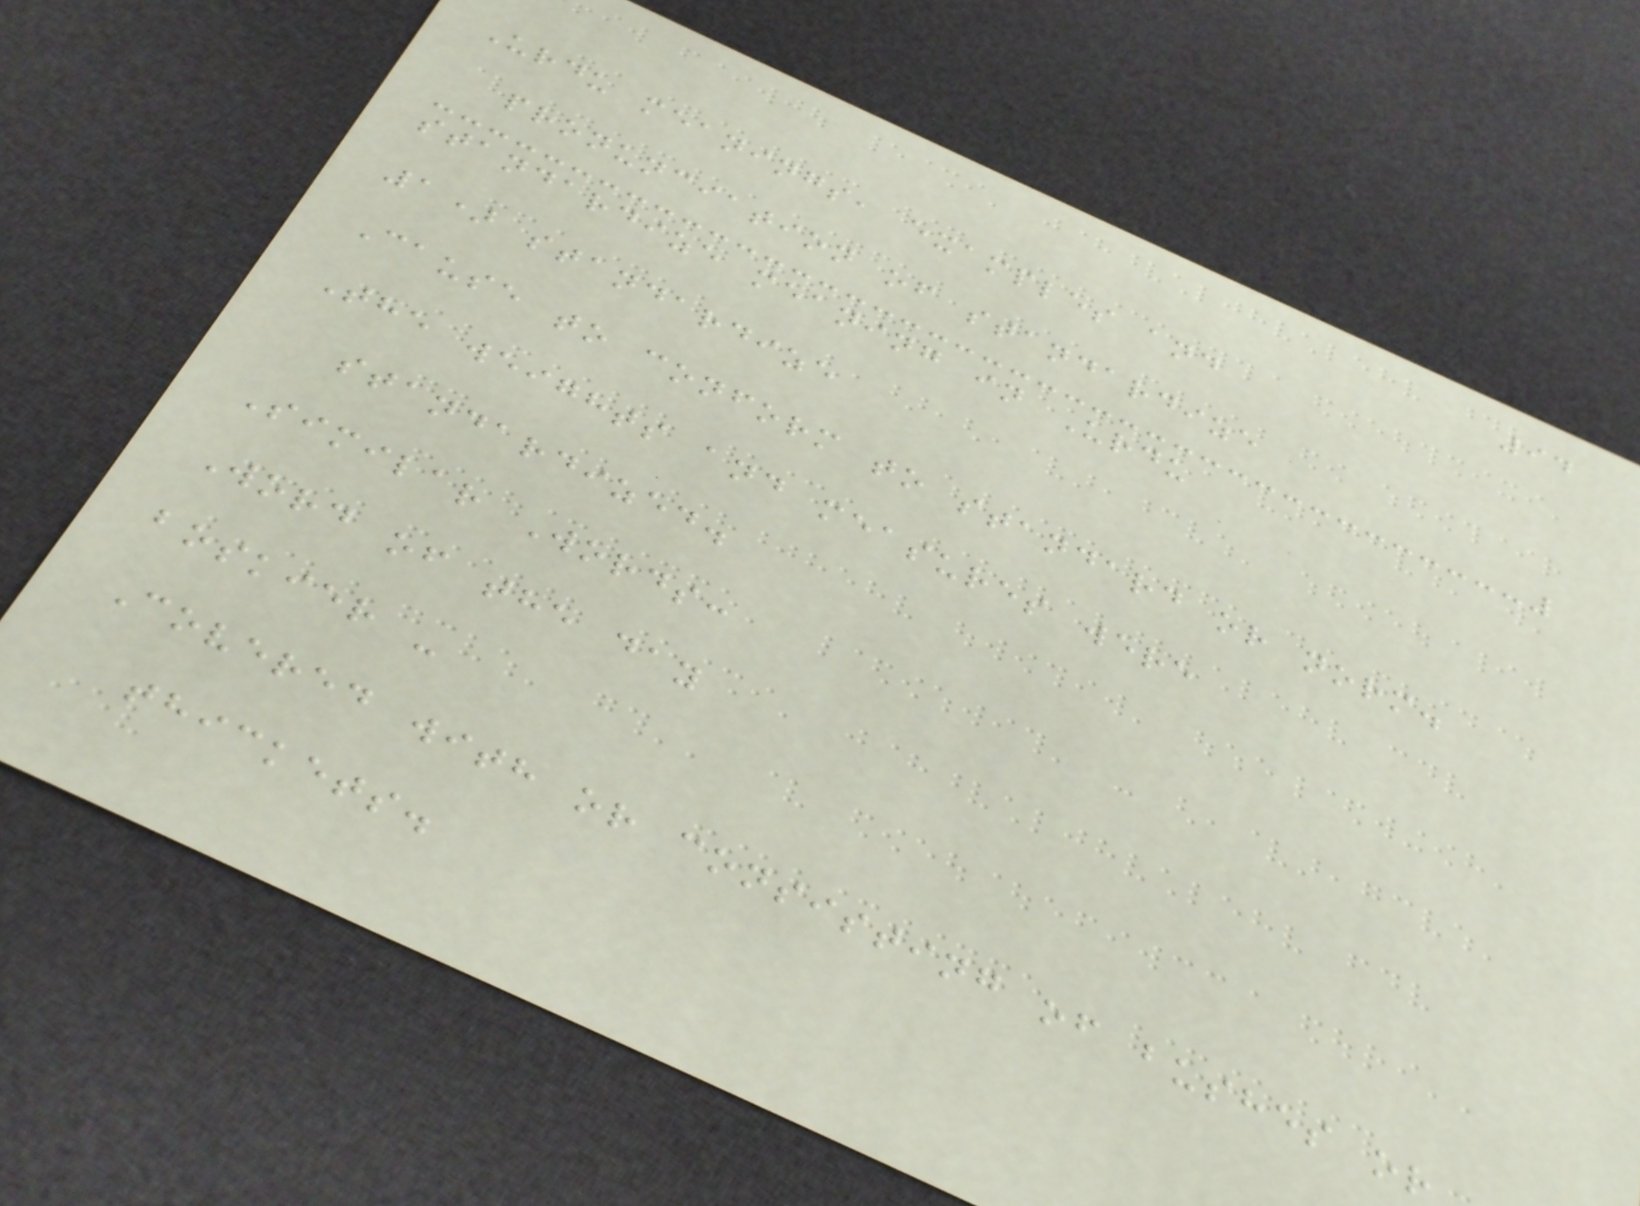94
Urdu meanings, examples and
pronunciation of standardize
standardize meaning in Urdu
1) standardize
Cause to conform to standard or norm.
The weights and measures were
standardized.
Similar Words:
Word of the day
boskier -
Covered with or consisting of bushes or
thickets.
